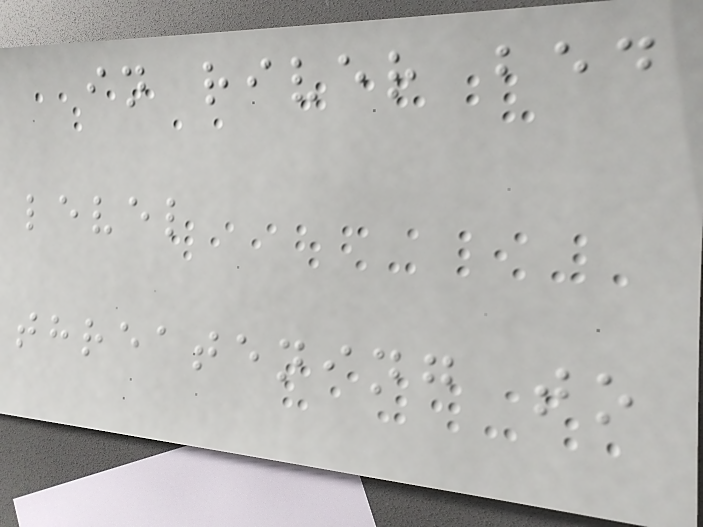in river bed
level
threatening to
